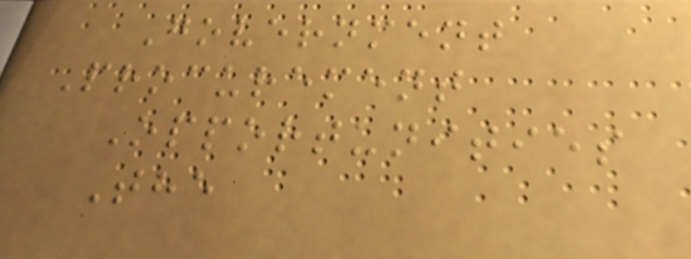Government
Procurement
Opportunities
The
